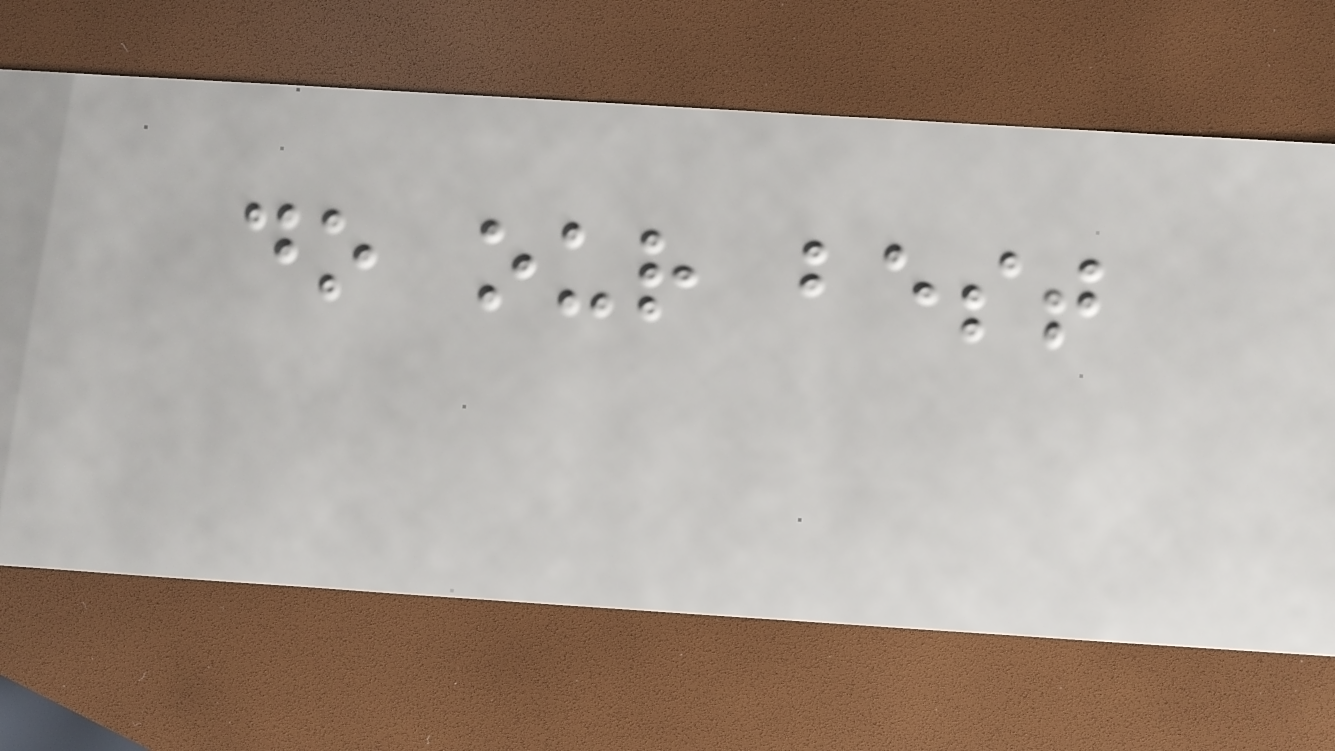do our best
